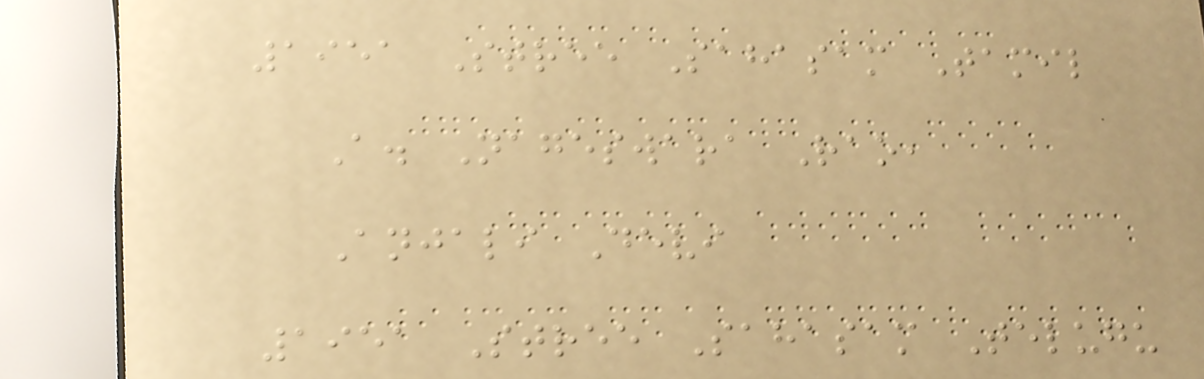1951 Stree Sahasam Tamil
A. Nageswara Rao,
Anjali Devi
1951 Stree Sahasam Telugu
